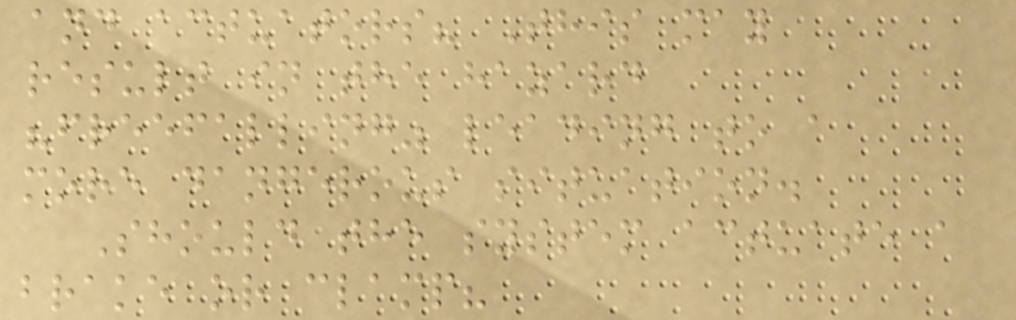and actuators? This may
result in the hazard
"freefalling" leading to a
more dangerous situation.
Should the system actuate a
brake or clamp?
